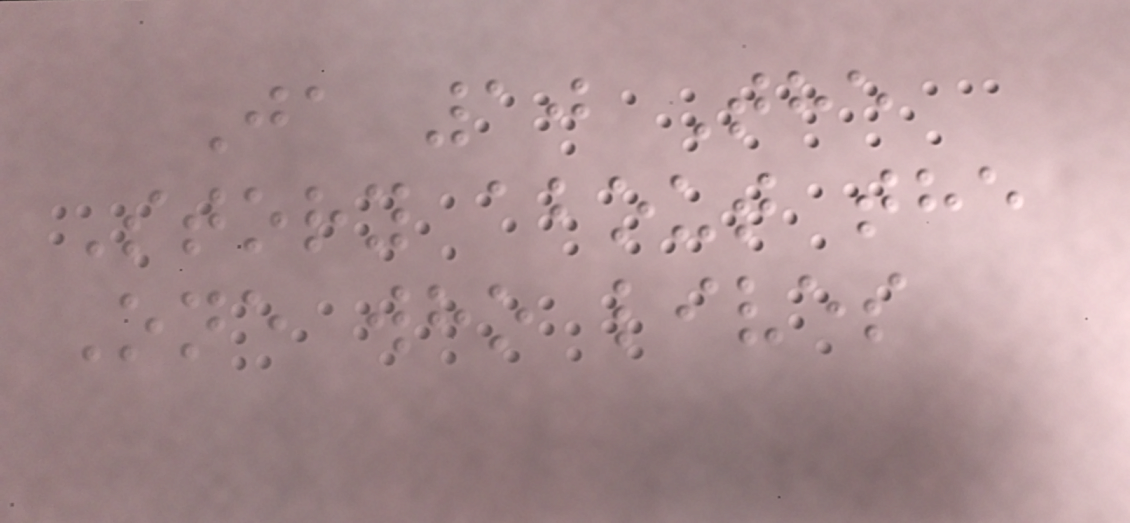Ja 10 The
Story about the
One who lives
